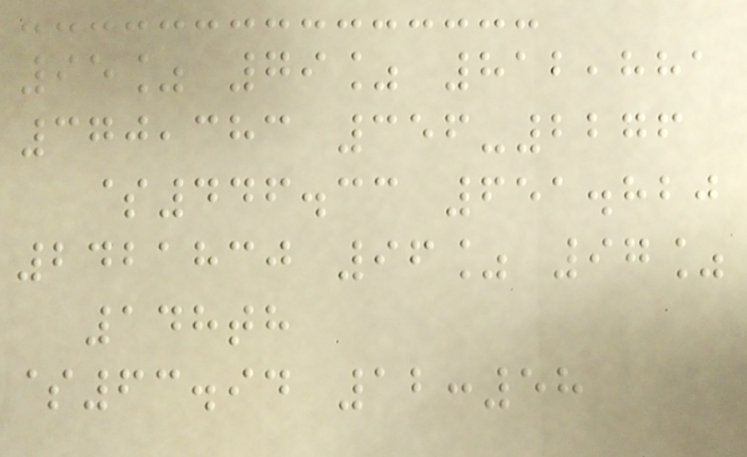95% 79% 812,881
370,383 356-2276
$446.33 651.820
2421830 96% 97%
148th
$63.94 12:58
